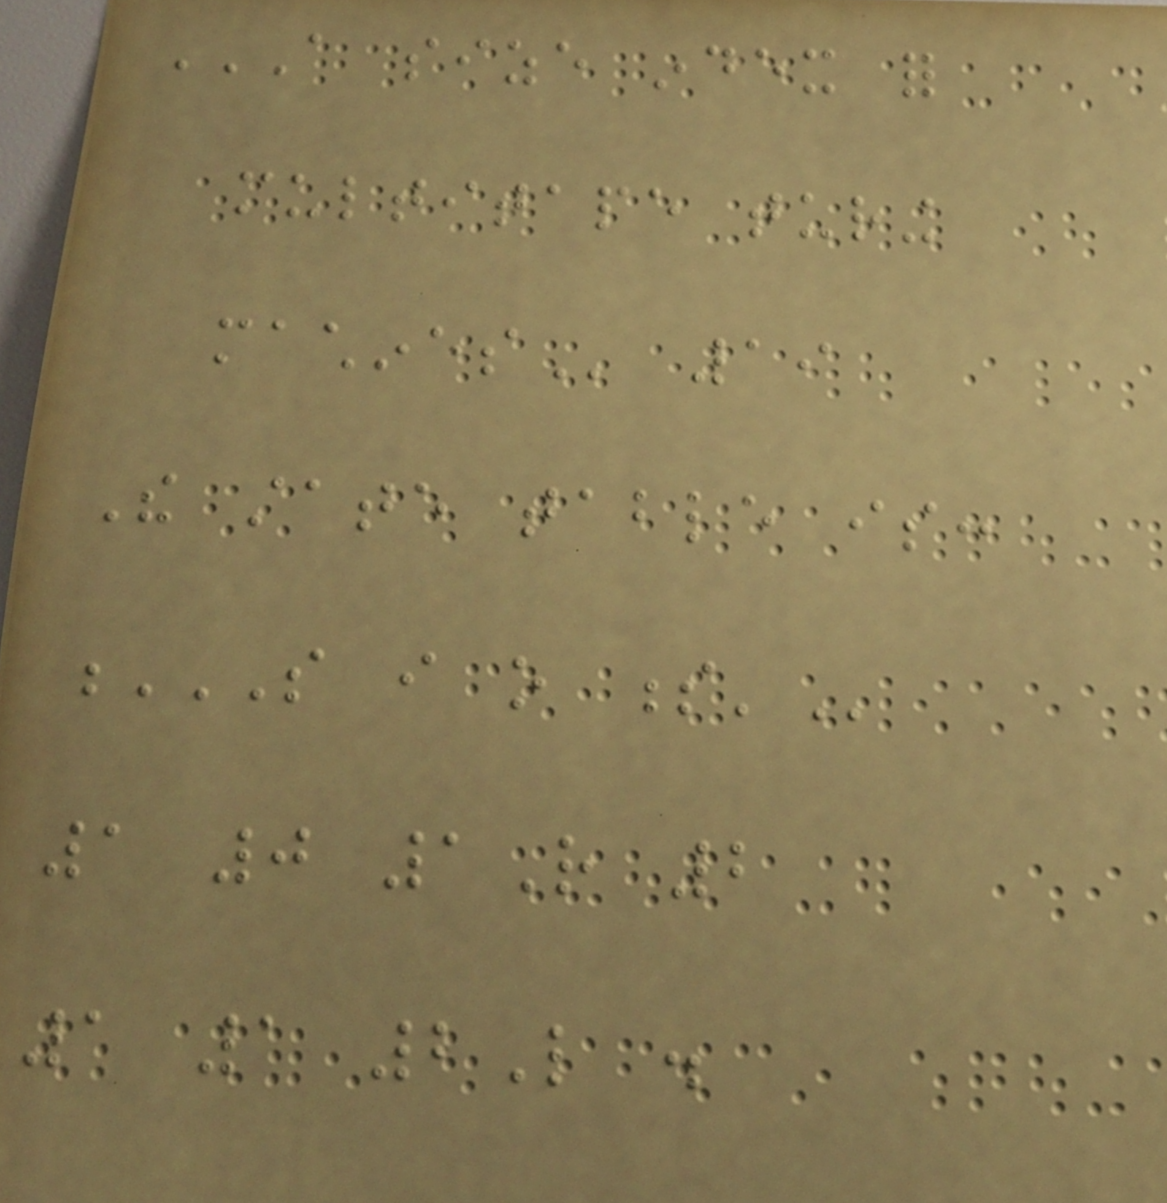A SIZE INDEX FOR
MULTITAPE TURING
MACHINES 19
The state table is:
S I O S'
1 0 1R 2
1 1 2L .
